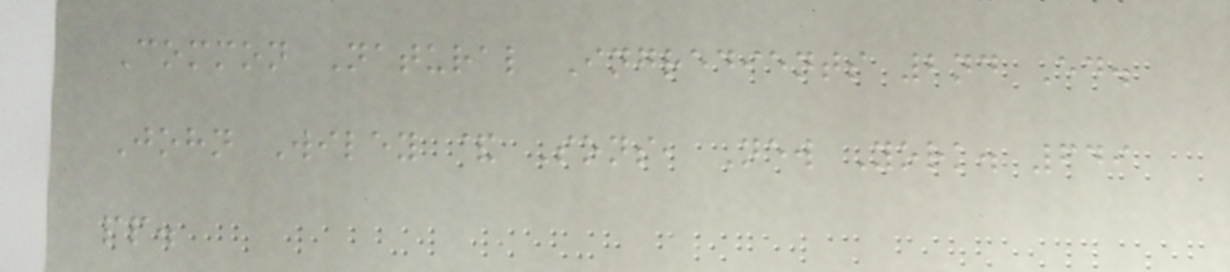Common Natural Ingredients 2nd Ed.
John Wiley & Sons, New York. 649
pp.
